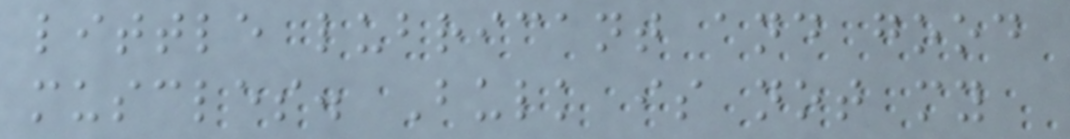little lubricant and good
muscles. Bulk is not my
